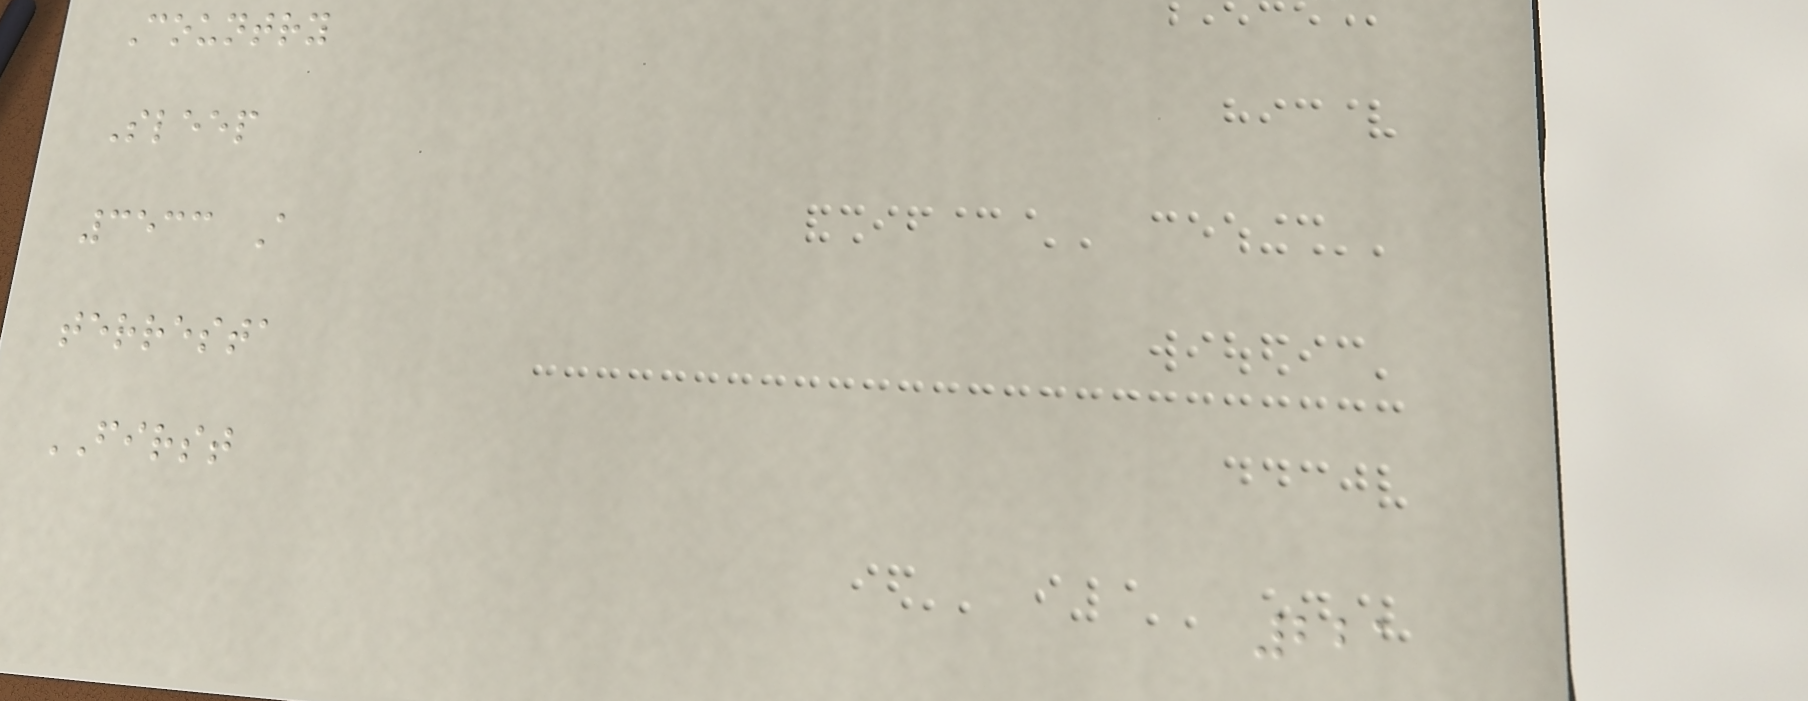Country
Sleep
3533 A
terresta
FIRST
221
